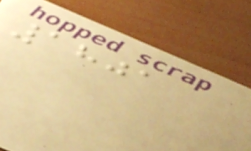1801
